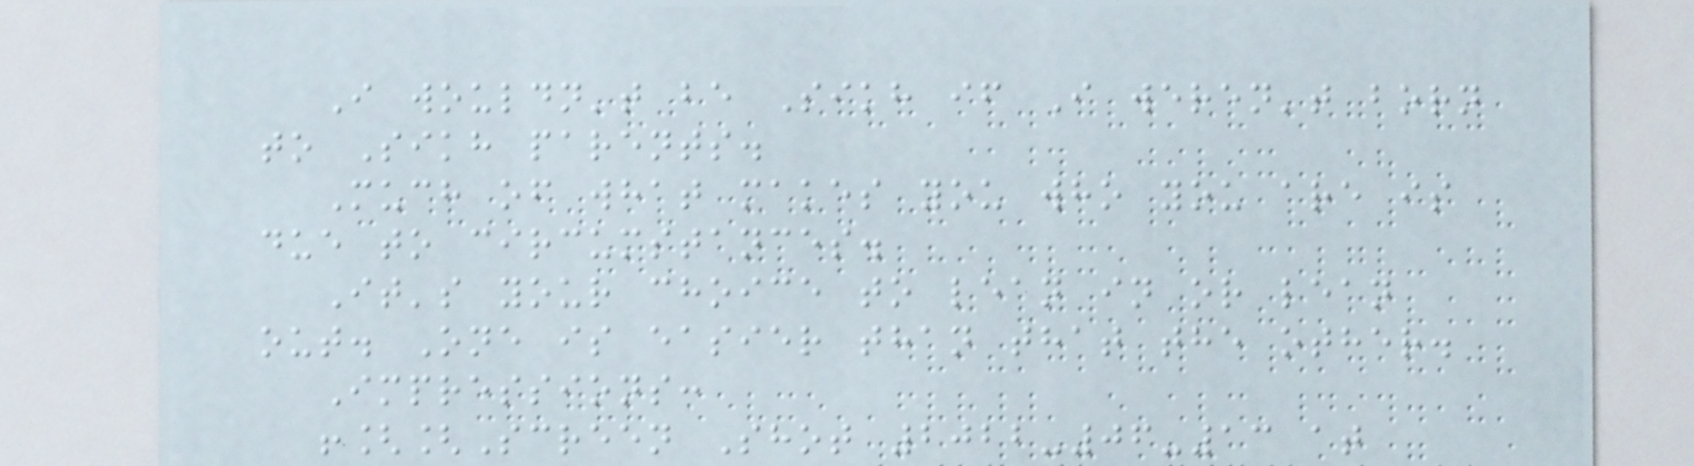I wouldn't be Sikh if I weren't born
to Sikh parents.
Much of what makes you who you are is
due to circumstances.
It's your choice to lean in or lean
out. One is easier than that the other.
Impressions:
![[Screen Shot 2022-06-13 at
